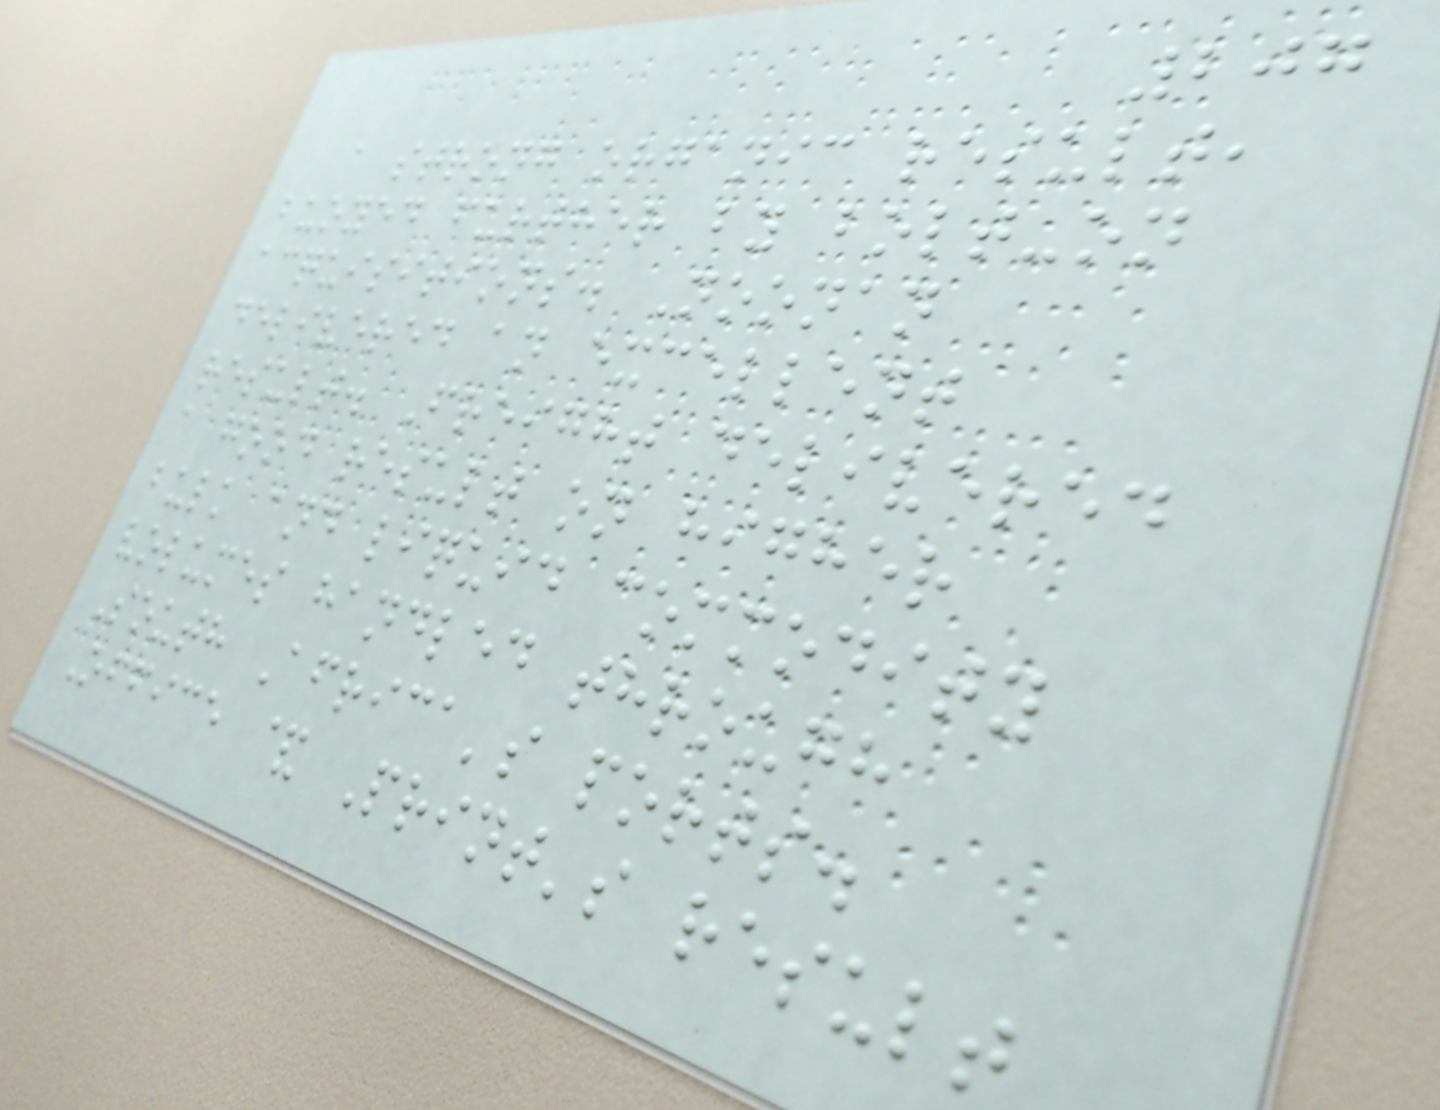207
a strong organic result,
buoyed further by bolt-on
acquisitions. Noonan
delivered an excellent
result. Freight delivered
a good result on higher
bulk and liquid commodity
volumes handled through
South Africa's ports.
Office & Print's result
